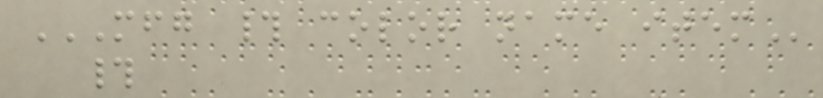MFG # COLOR NAME ITEM
#
